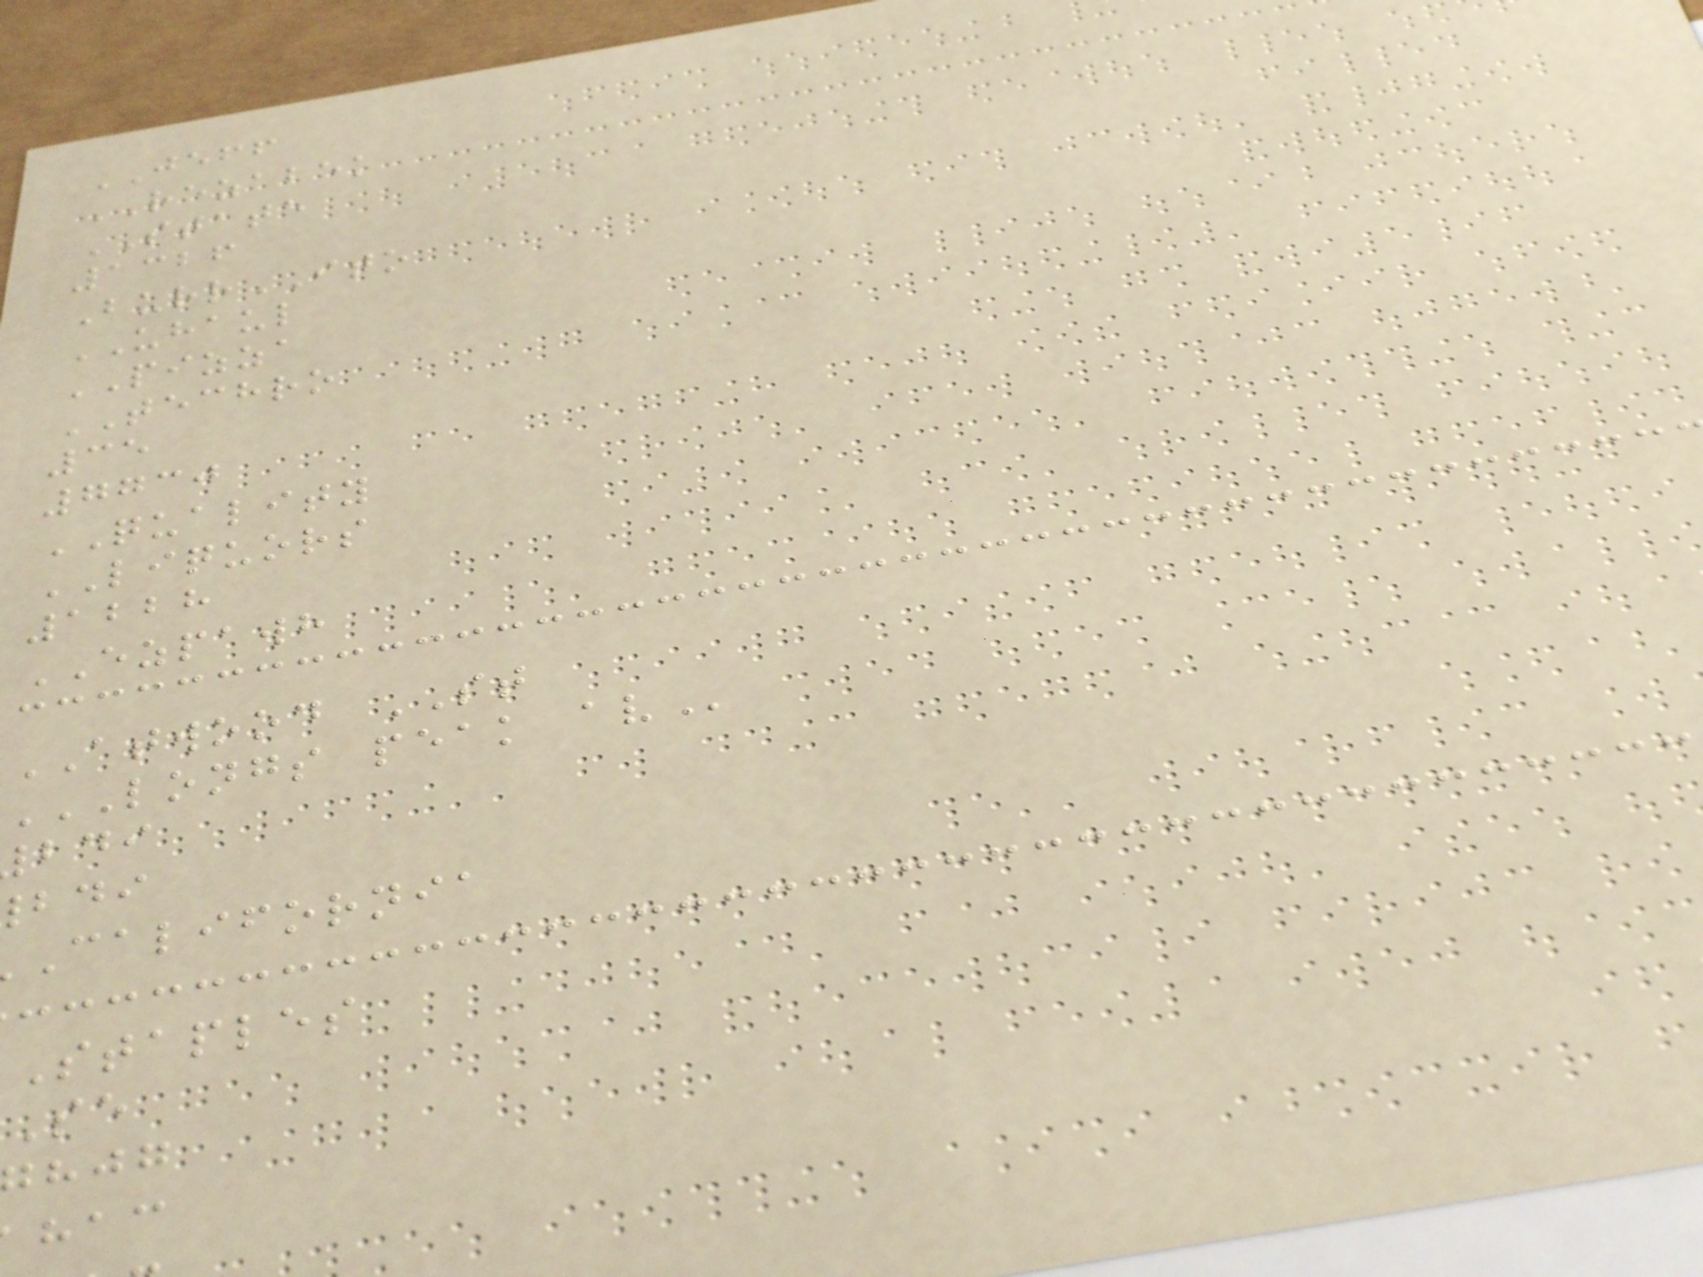JEFF
REZABEK
STATE
1326
BurrITO
UHAUL
PIZZA
TECHRO
35
7730
QUALITY
LIQUORS
1228
EZPAWH
ATWOOD ST
LONGS PEAK AV
california
staples
